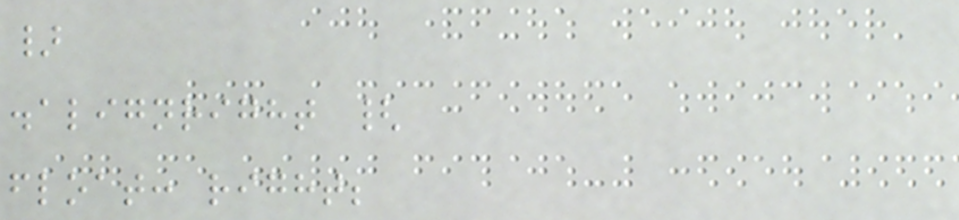}
.alignright {
float: right;
